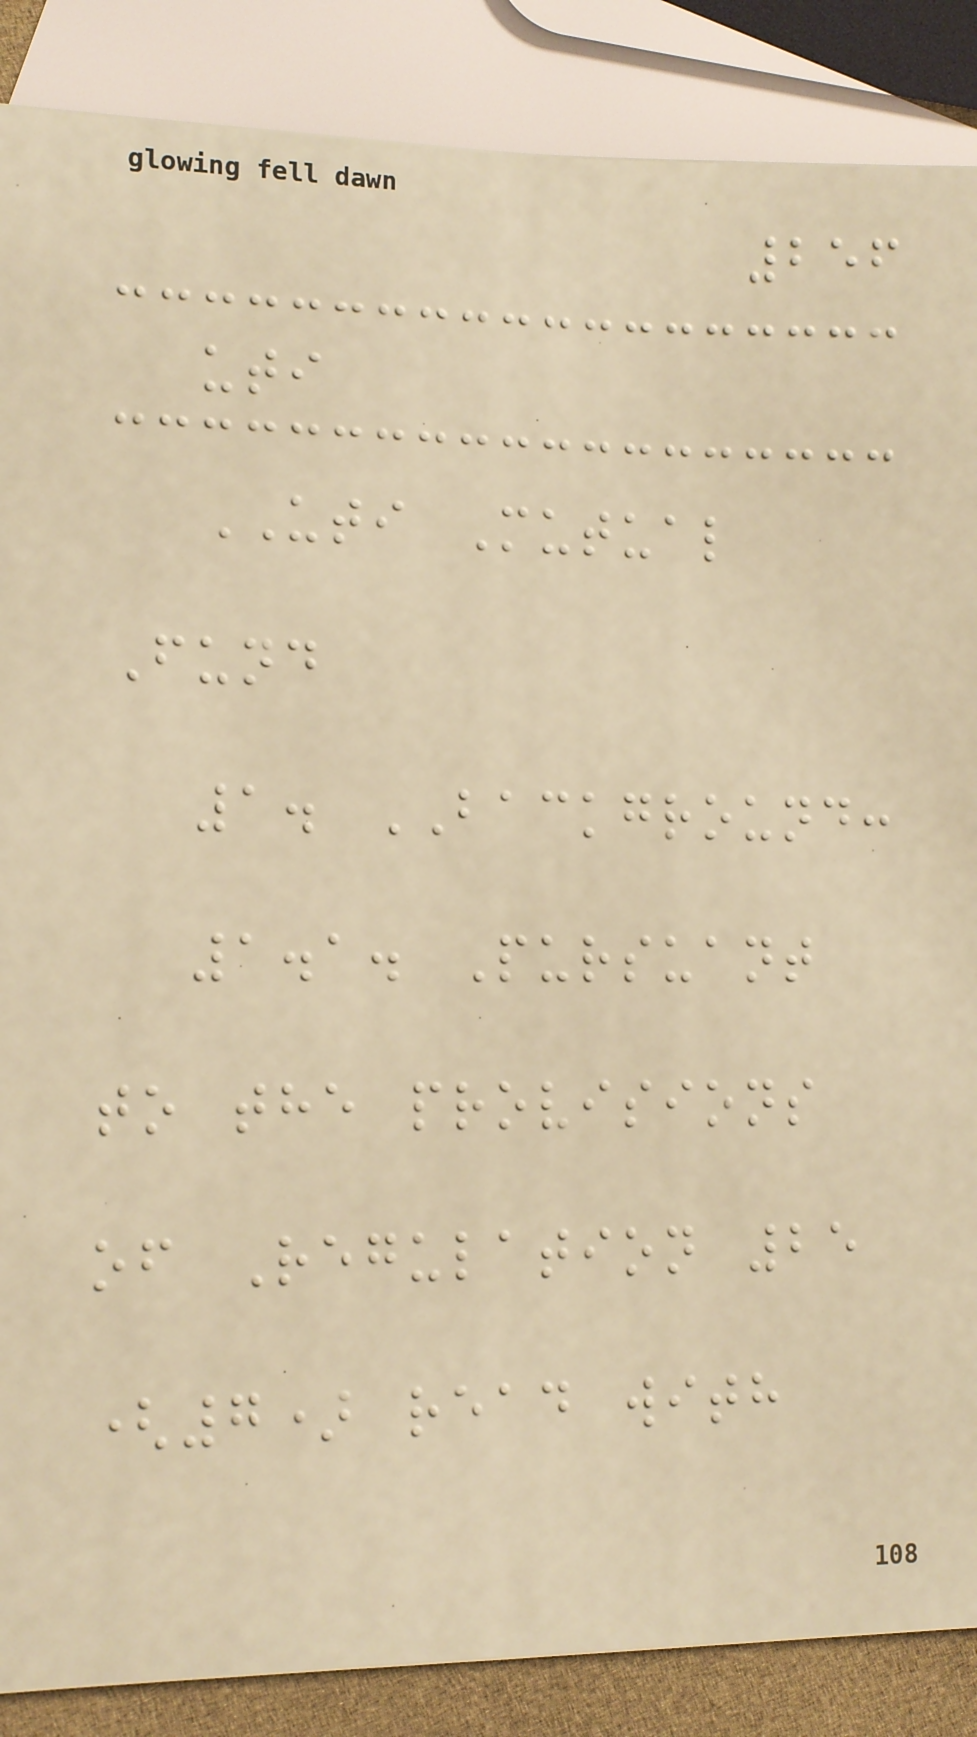256
uti
UTI Mutual
Fund
1. BACKGROUND:
1.1. Pursuant
to the provisions
of Regulation 25
(7) read with
